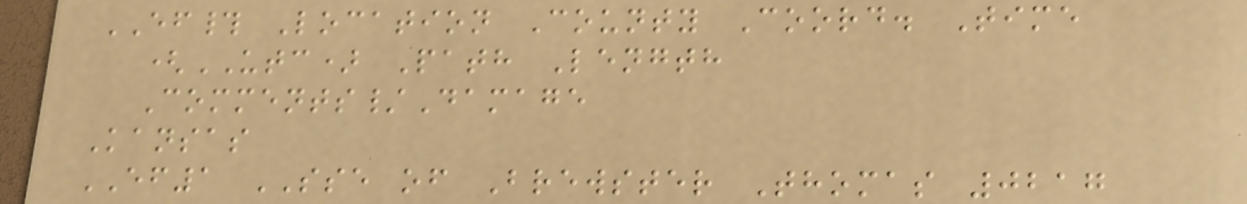EF# Location County Coord. Time
(UTC) Path Length
Comments/Damage
Kansas
EF1 SSE of Brewster Thomas 0217
